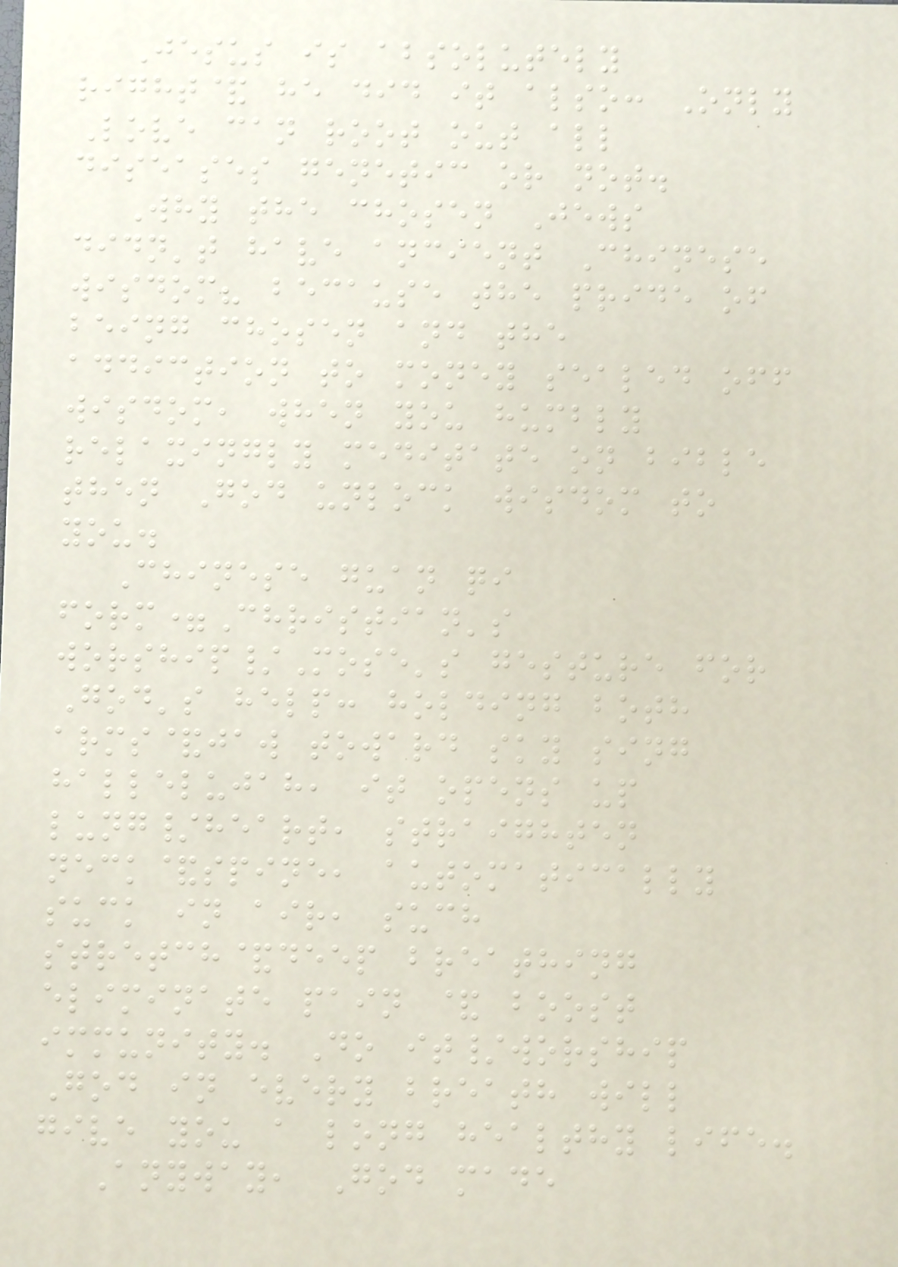Jesus is absolutely
right& he did it also: Only
Love can root out all
diseases genetic or not.
Why the chosen Jews
didn't have ancient Chinese
wisdom? because the pride of
being chosen and the
addiction to money sealed off
wisdom, when you humbly
relaxingly meditate on bible
then God unlock wisdom to
you.
Chinese guan qi
form=Christian's
worship/Mose's gesture for
God's help: holding both
arms&jaw toward sky sing
hallelujah, it opens up
lung/heart, straighten
neck&spine, automatically
suck in air, such
stretch&deep breathing
eliminate pain & boost
immunity. Do it/worship
God in every breath will
give you a long healthy life.
Anyway, God made
